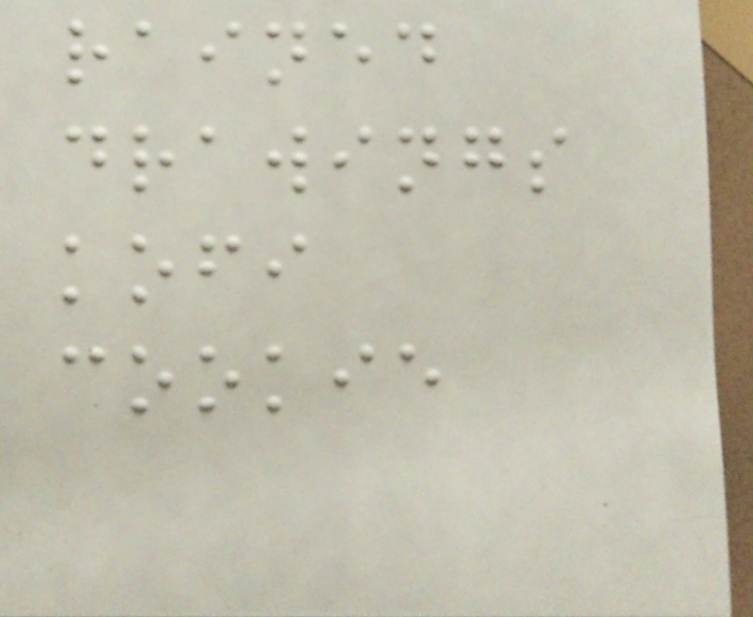rained
drawings
kofi
cookie
